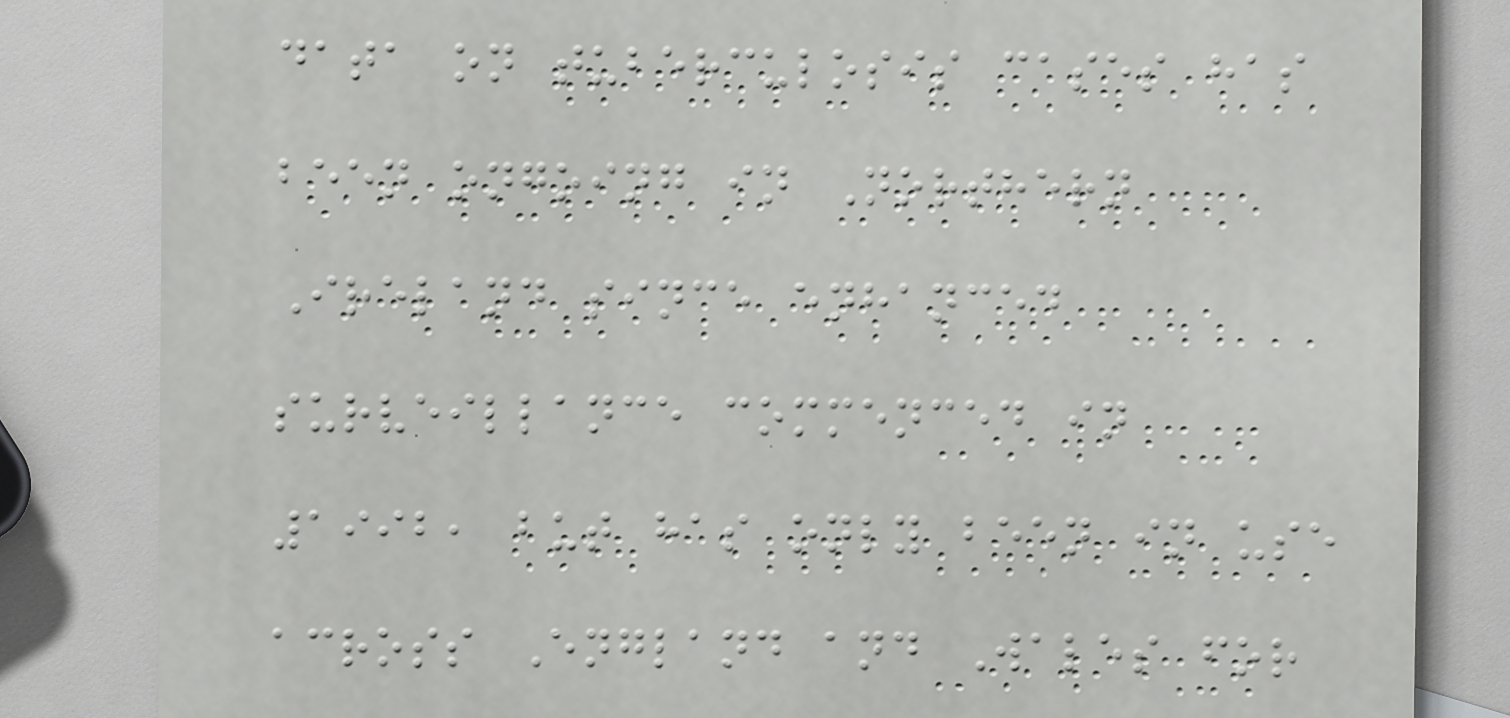data on tuberculosis cases has
been ongoing in Northern
Ireland since enhanced
surveillance commenced in
1992, but has only been in use
across England and Wales for
